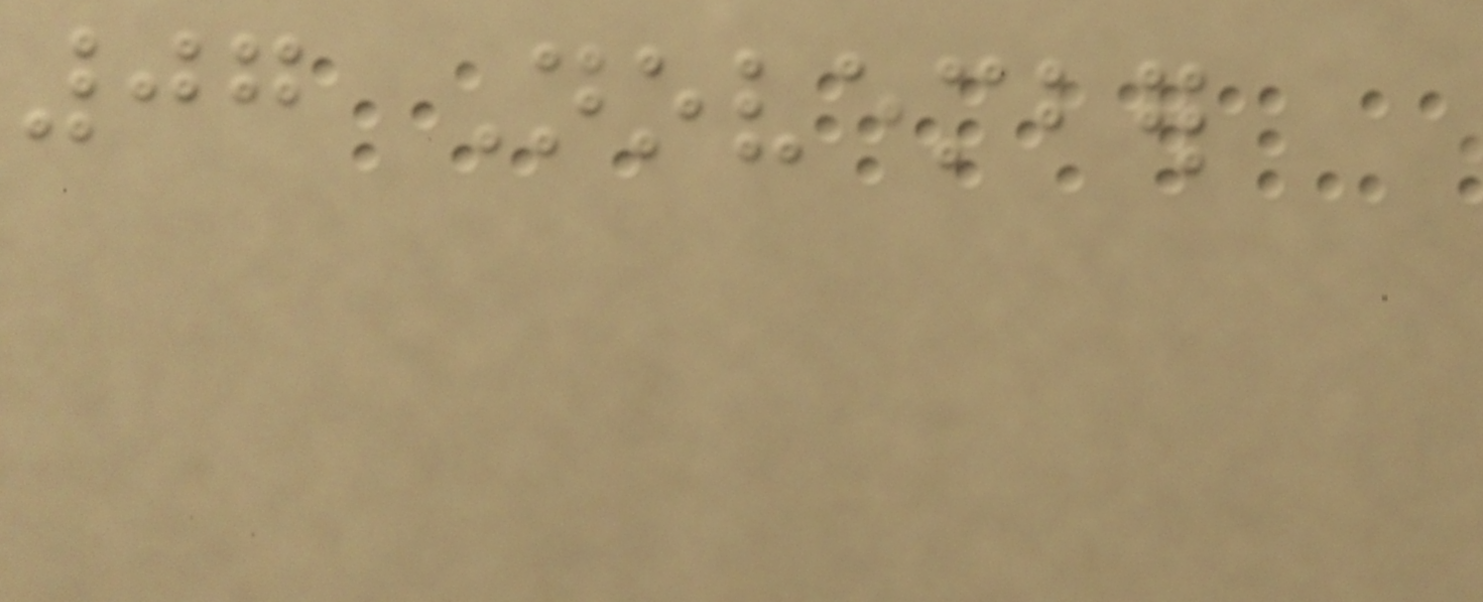07 November
